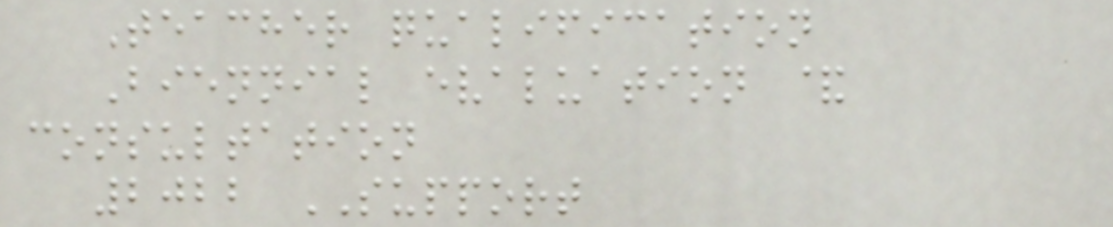Teacher qualification
Biennial evaluation &
consultation
2022 SUPPORT
